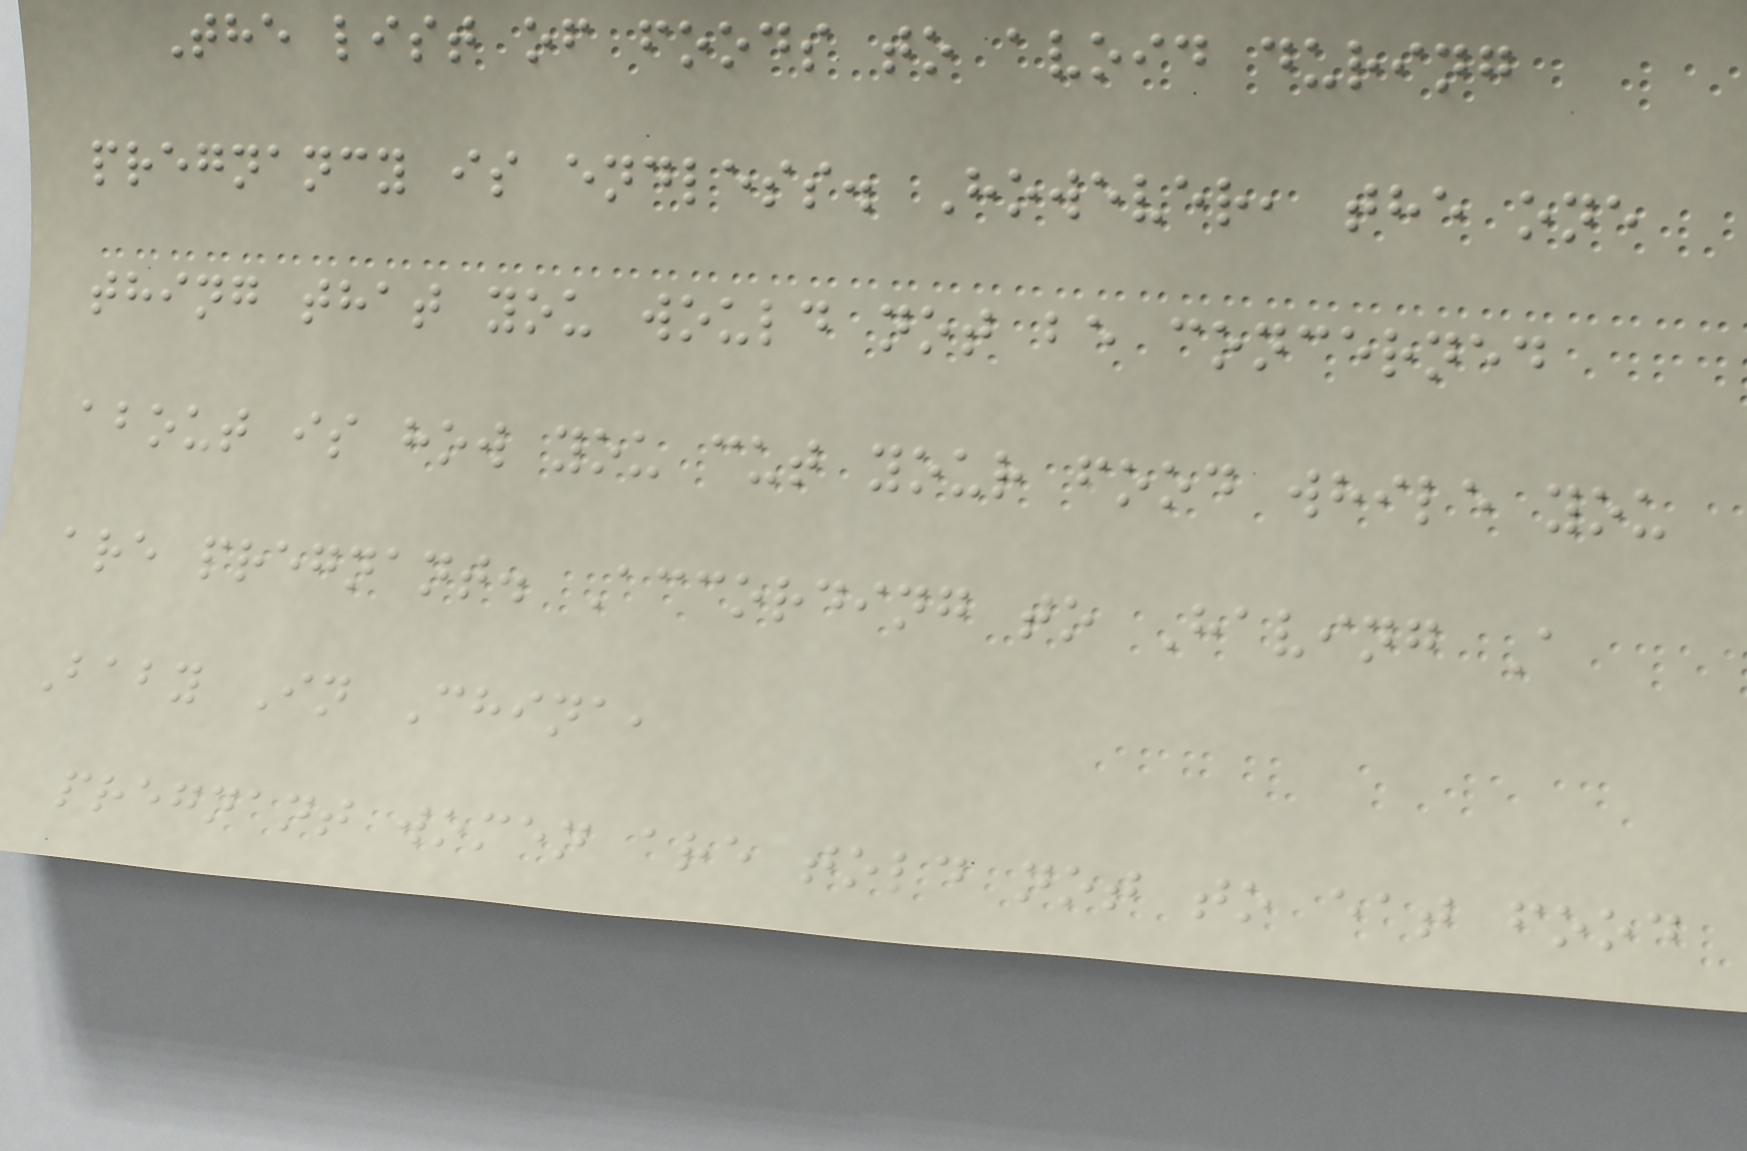The list of foods to avoid during
pregnancy is endless. However, the one
thing that you would not be concerned
about is how you cut your food while you
are pregnant. According to Having A
Baby In China,
pregnant women are told not to eat food
